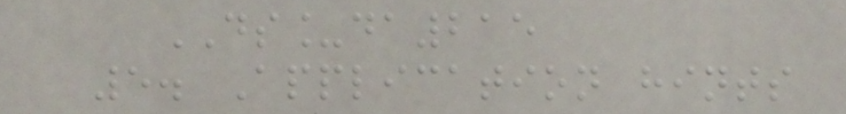DS_da215
5. Application hints
